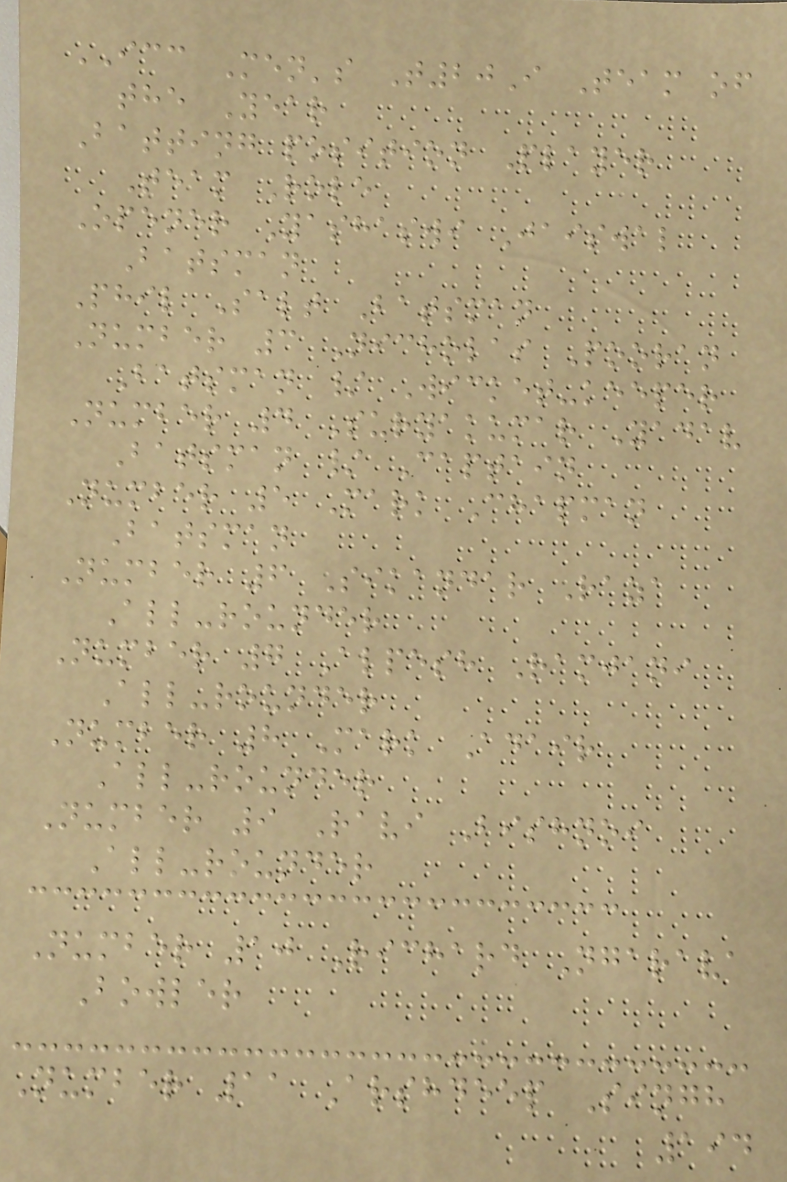ICC Men's T20I Team of
the Year
Batting position Player
Team Role
Opener Yashaswi Jaiswal
Batsman
Phil Salt Batsman
Number 3 Nicholas Pooran
Batsman / Wicket-keeper
Number 4 Suryakumar Yadav
Batsman / Captain
Number 5 Mark Chapman
Batsman
Number 6 Sikandar Raza
All-rounder
Number 7 Alpesh Ramjani
All-rounder
Number 8 Mark Adair
All-rounder
Number 9 Ravi Bishnoi
All-rounder
Number 10 Richard Ngarava
Bowler
Number 11 Arshdeep Singh
194
